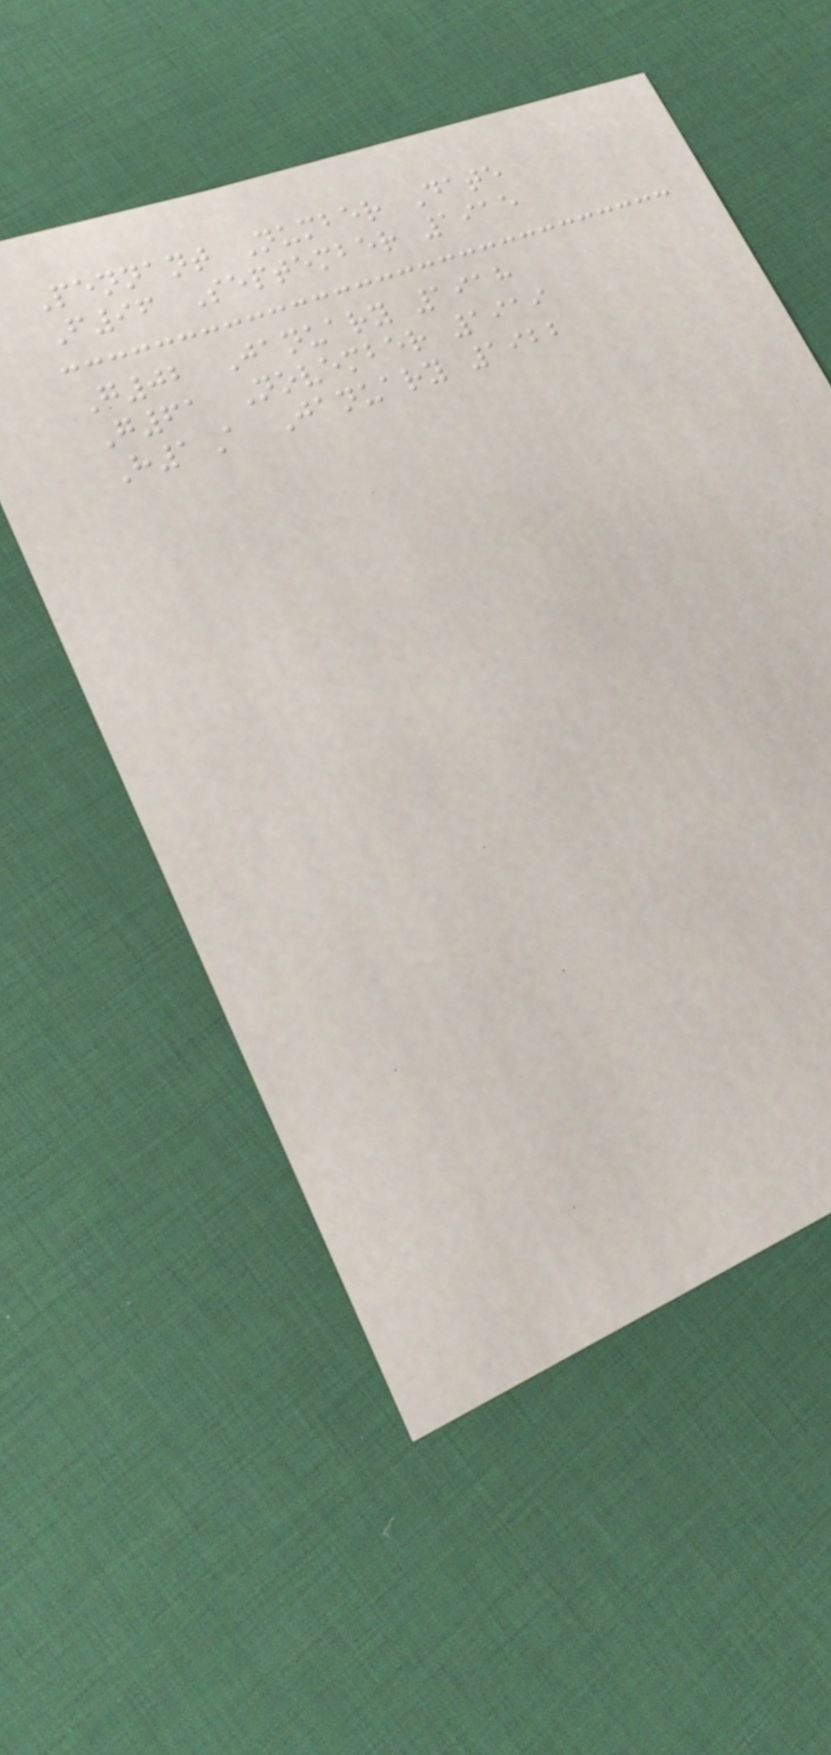Pennant Number Date
F96 September 1915
G02 January 1918
G61 November 1919
H1A January 1922
